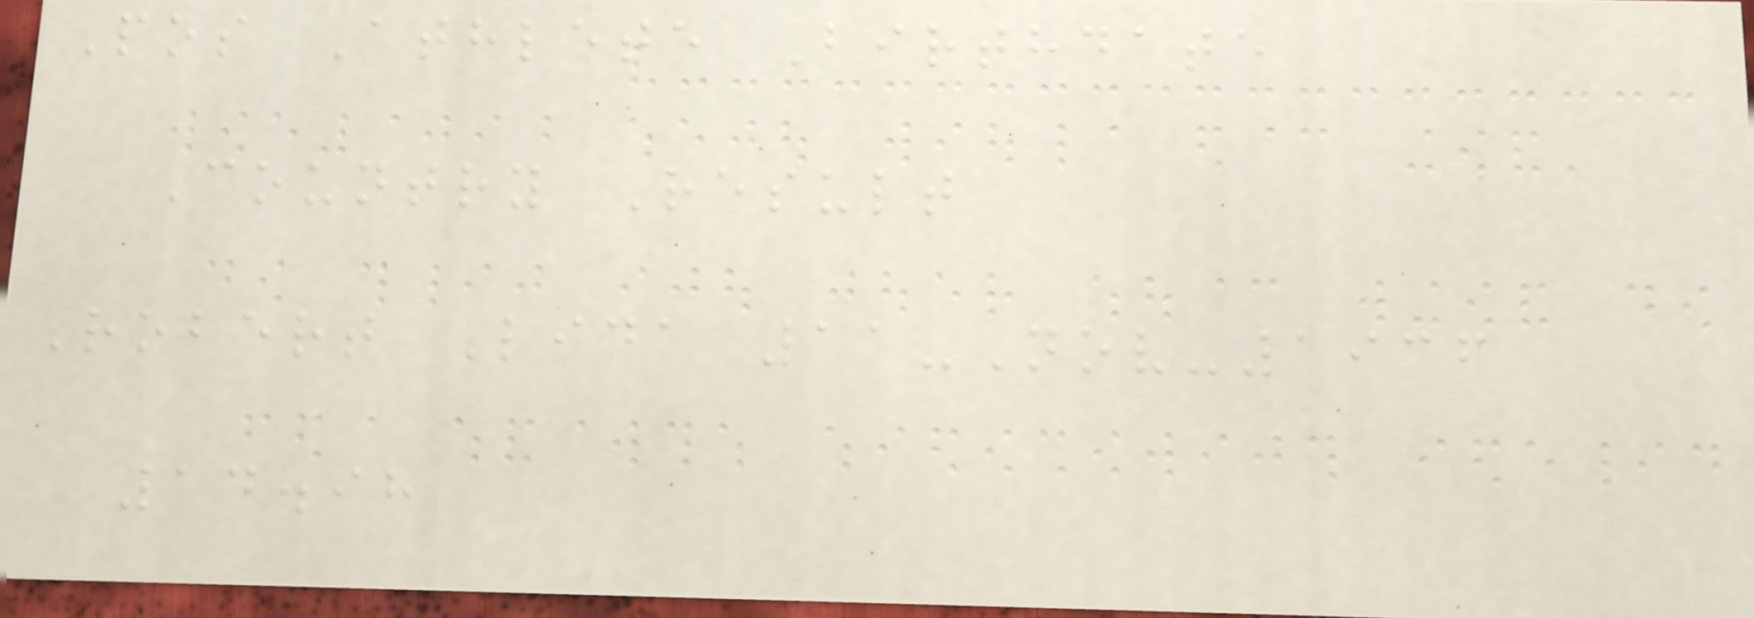Pos Athlete Birthdate
Country Result
Robert Lida 11-Nov-1936
14.98
